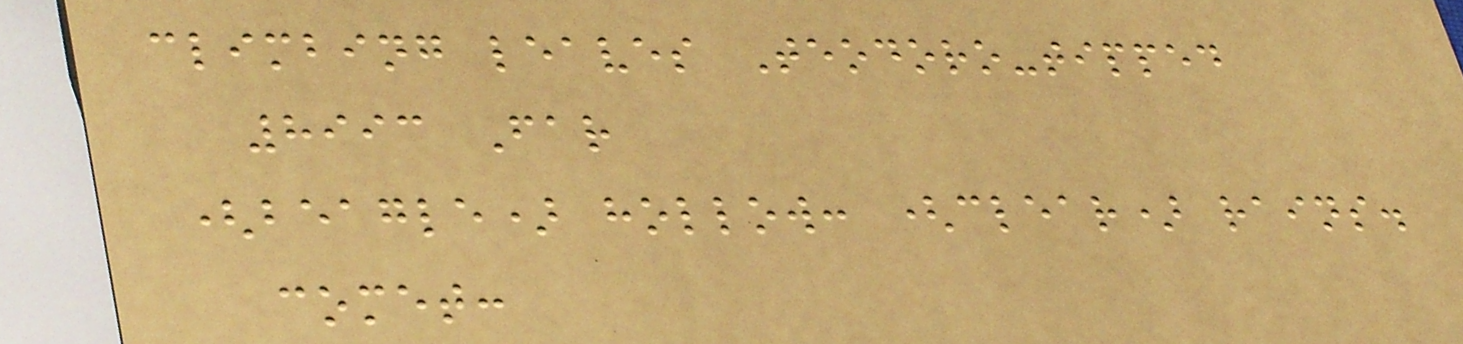climbing leaves Teodoro-tipped
8993 Far
(beagle) hollow: (clear) rains.
comet:
